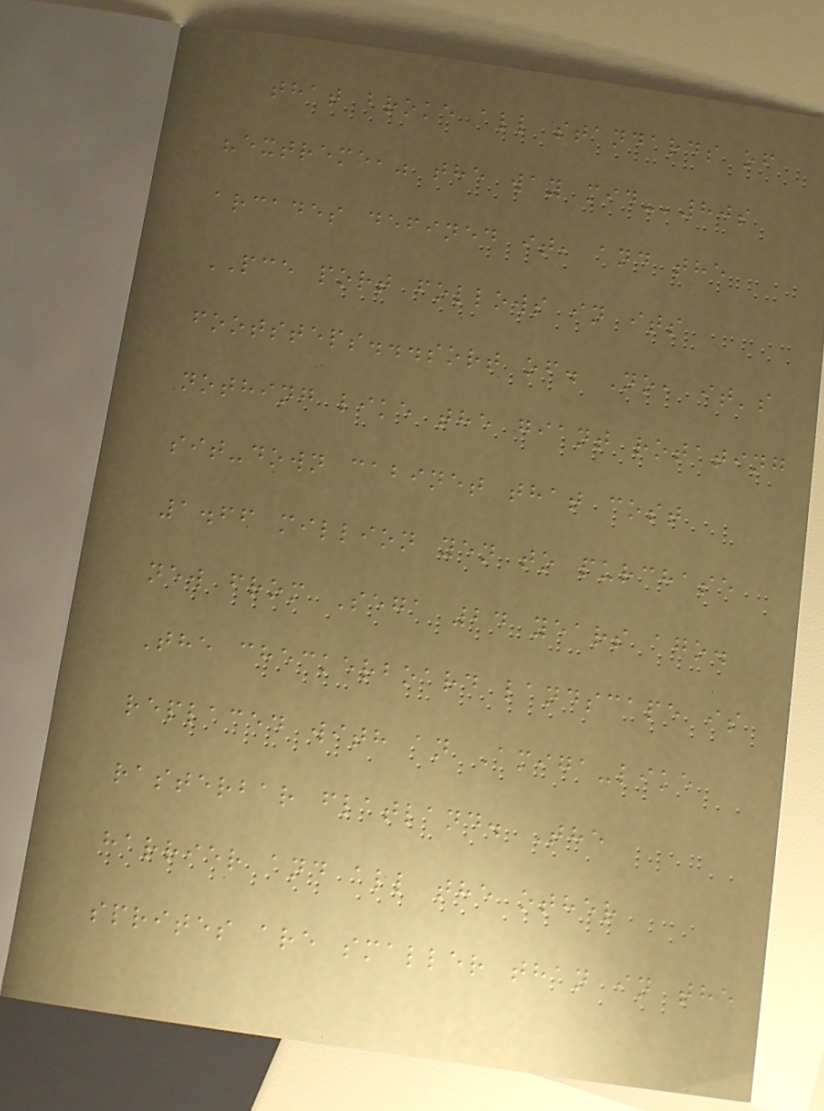that broke all standards of
"extreme," the way mid-'80s
arcades defined it, and the
PCE port follows in its
footsteps...sort of. No, it's
nothing like the giant rotating
sit-down cabinet that cost
1.66 million yen to purchase
new from Sega 24 years ago.
The checkerboard landscape is
replaced with an Amiga-like
rasterbar flatland. The
harrier and all the other
sprites are smaller than in the
